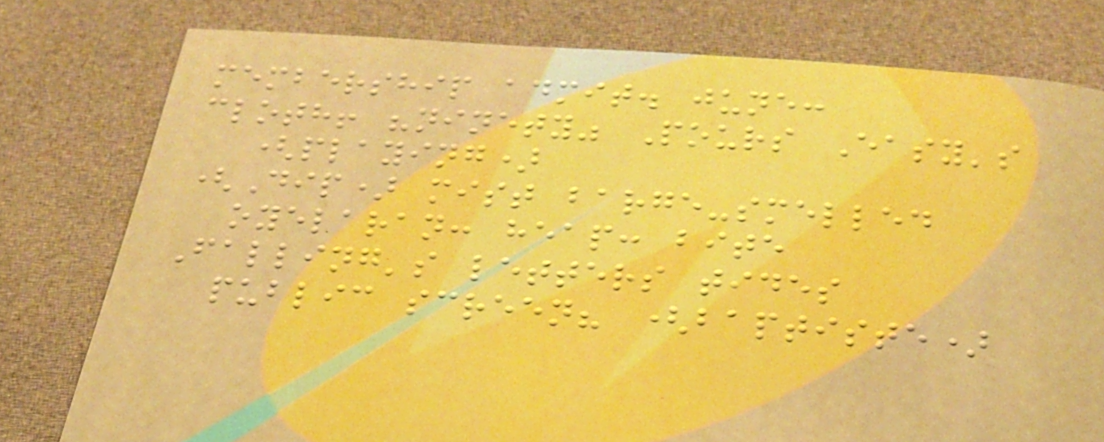membership admit. june:
cloth! "ninety" Pours Easy's
(playing)
(Dip) mist barge-smelled
oyelaran: heap: bite
Falling's letters tides
public screen? (baptiste)
